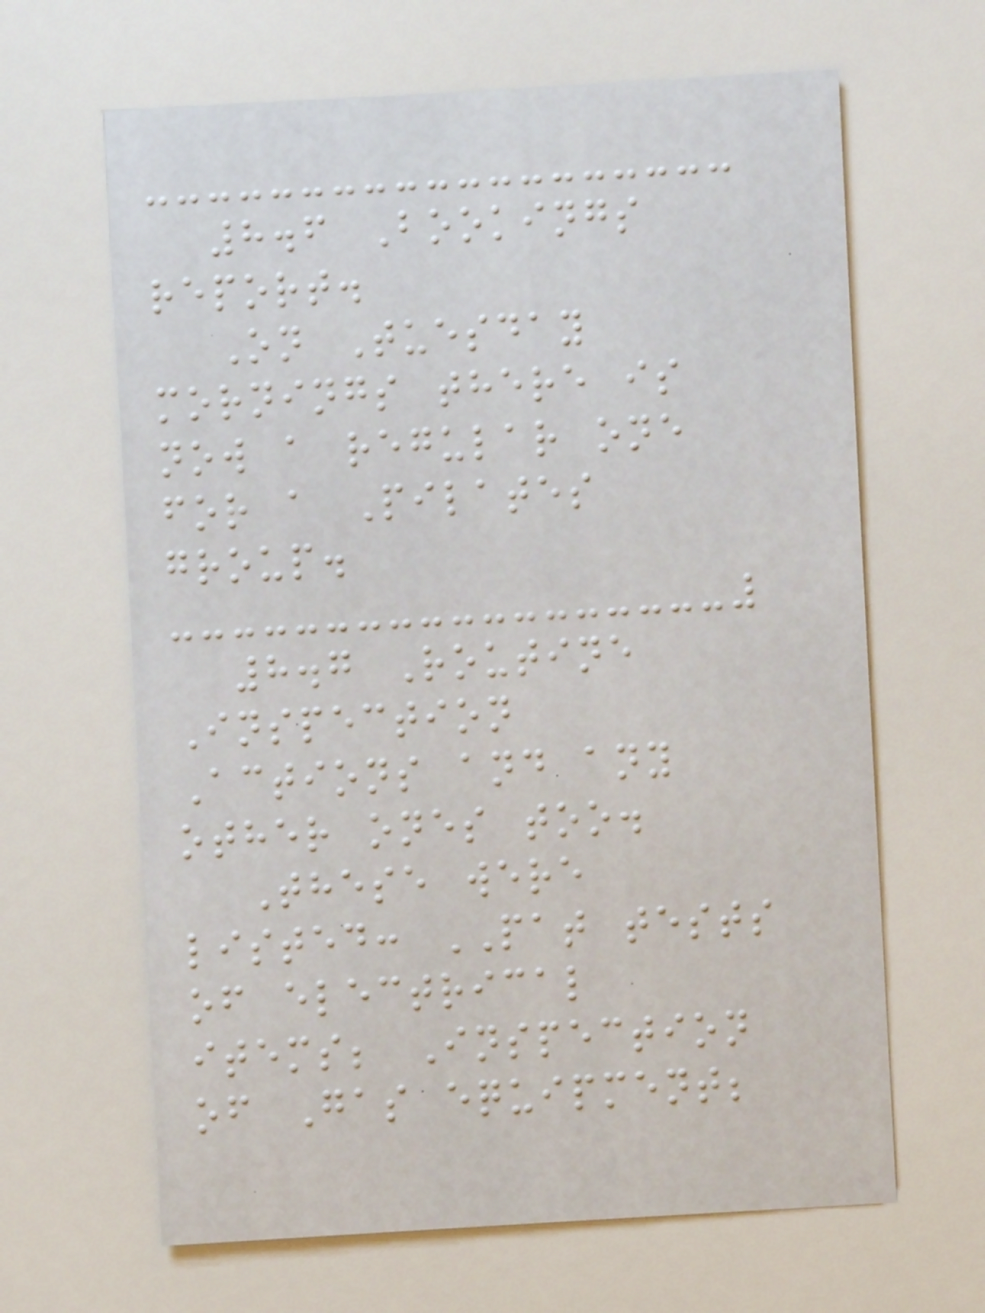8.6 Bookings
report.
On Tuesday
mornings there is
now a regular one
for a Pilates
group.
8.7 Routine
Inspection
Actions and any
other ones too.
These were
listed: PAT tests
of electrical
items; Inspection
of Gas equipment;
